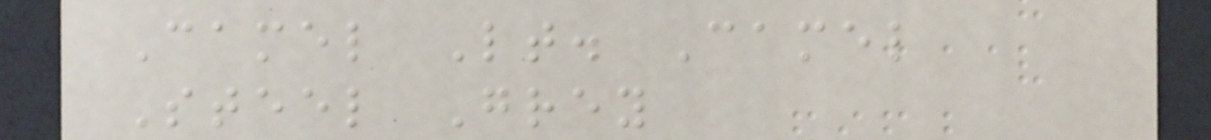Camel Lt. Camel
Steel Grey
